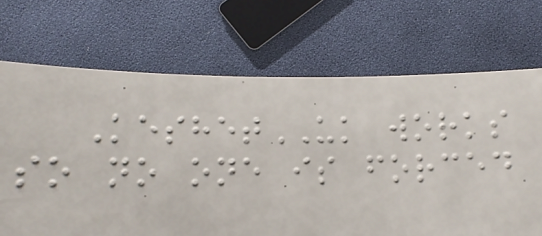KeshetUK works
so no one is forced
